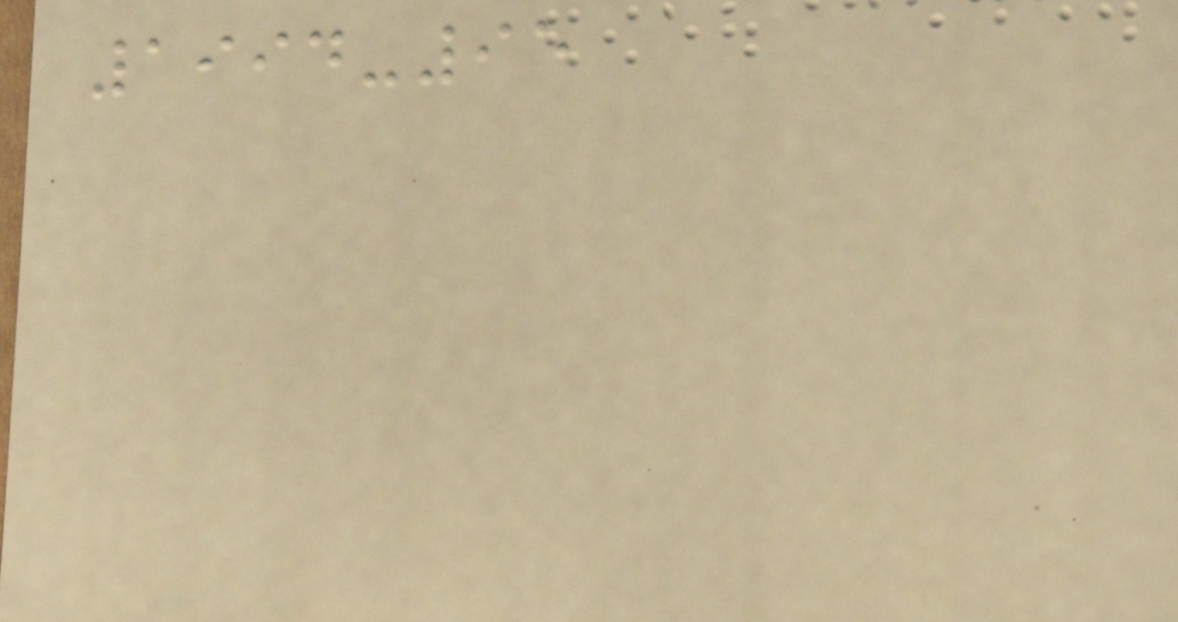1994-95
